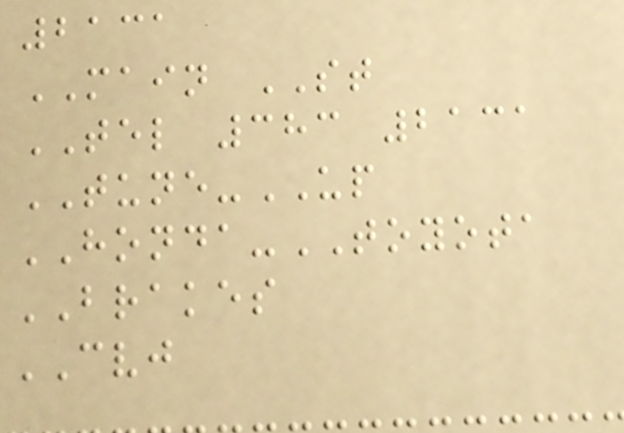2131
MAIN ST
TEL 383 2131
TUNE-UP
HONDA-TOYOTA
BRAKES
CVJ
